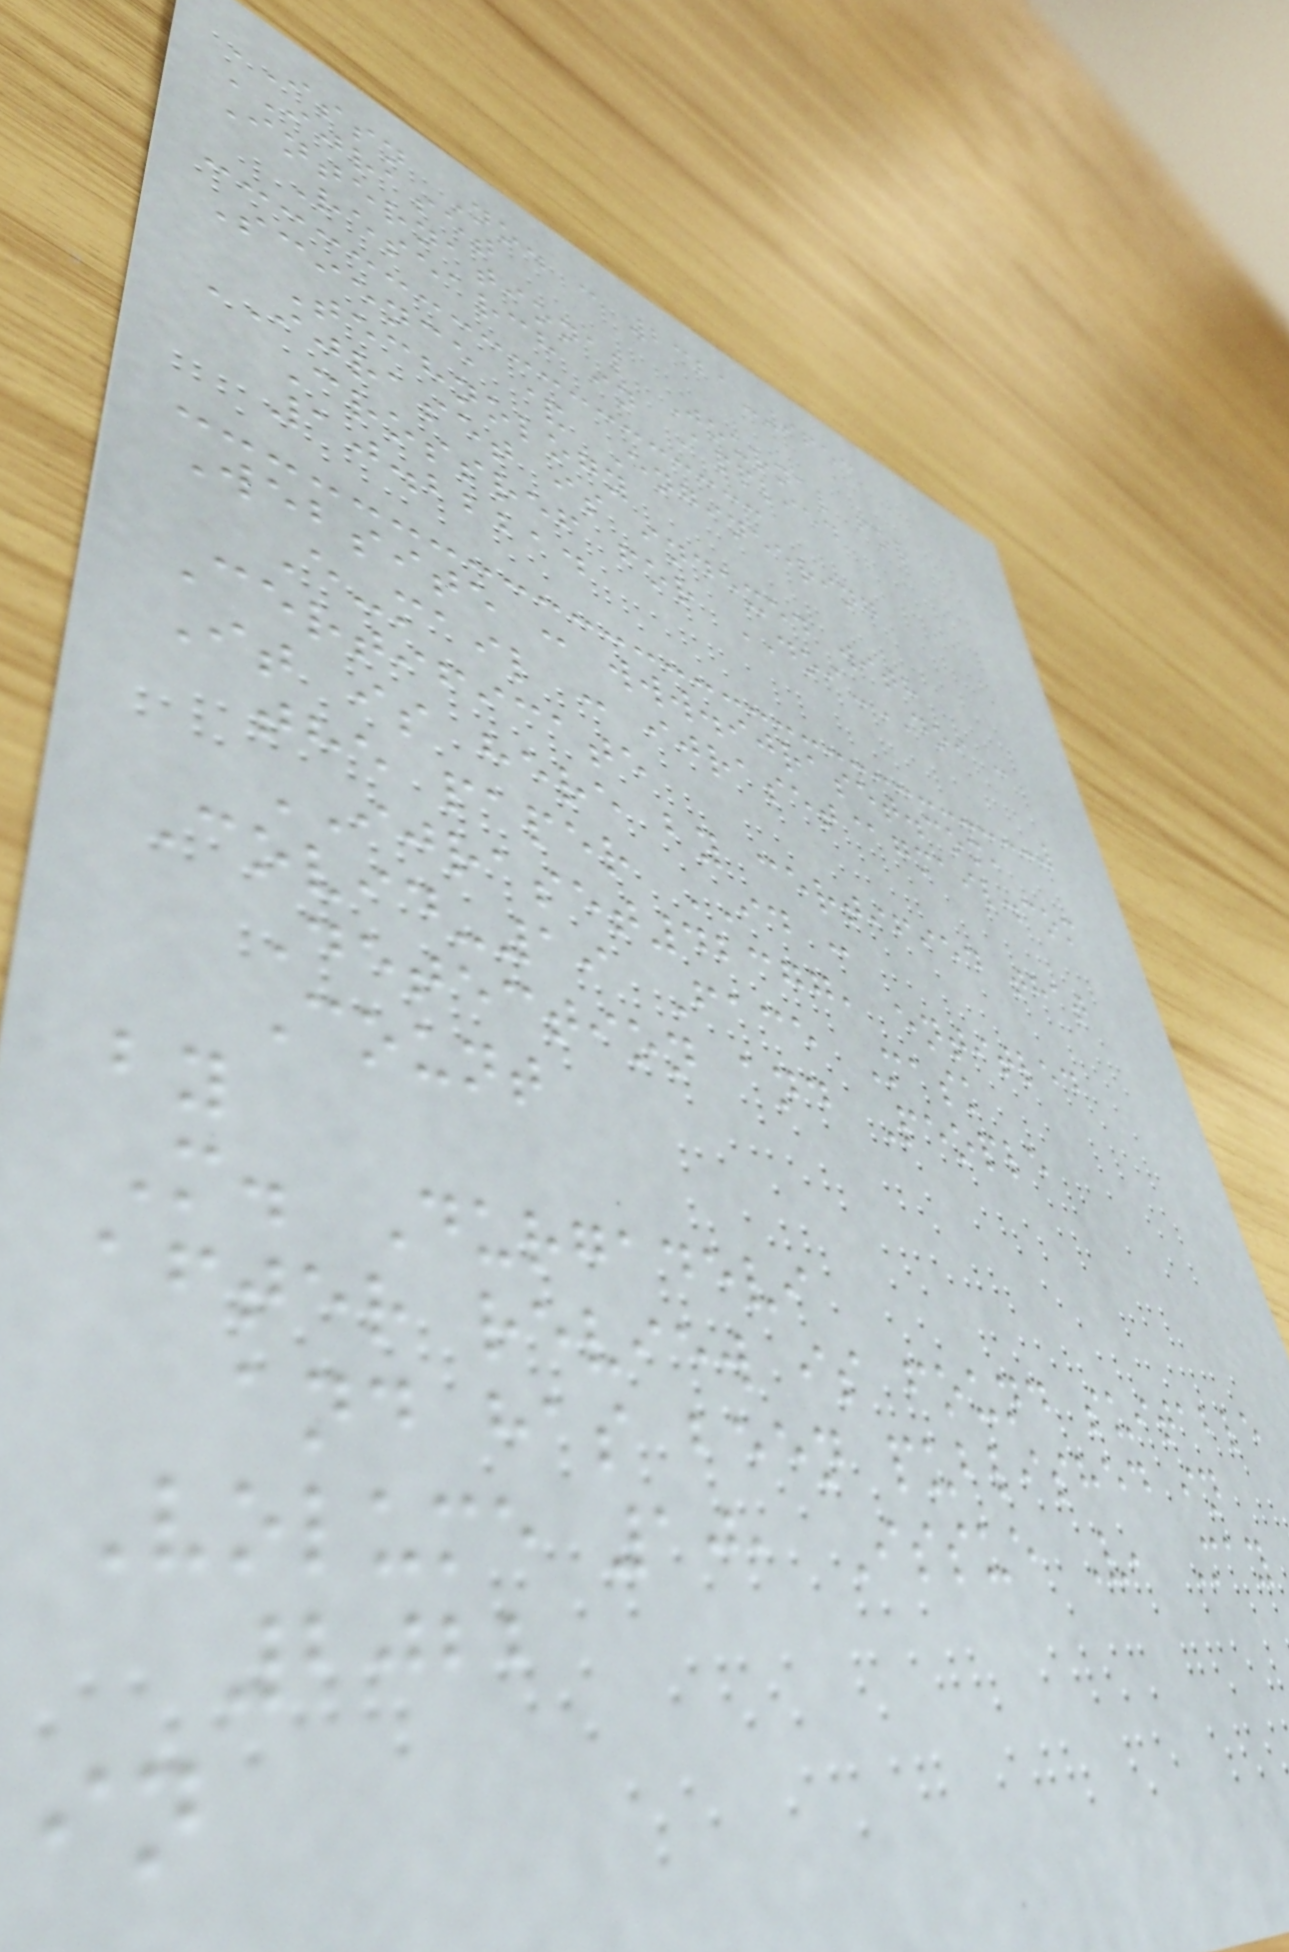ISSN No. : 2321-9653
IJRASET
International Journal for
Research in Applied
Science & Engineering
Technology
IJRASET is indexed with
Crossref for DOI-DOI :
10.22214
Website : www.ijraset.com,
E-mail : ijraset@gmail.com
Certificate
It is here by certified that
the paper ID :
IJRASET42377, entitled
Covid-19 Face Mask
Detection and People
Count
by
M. Durgadevi
after review is found suitable
and has been published in
Volume 10, Issue V, May
2022
in
